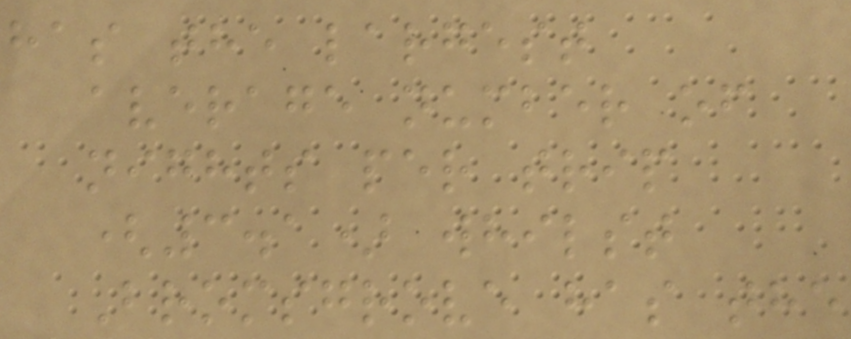has the largest
average number of
nights per trip
(3.1) whilst
Bromsgrove has the
